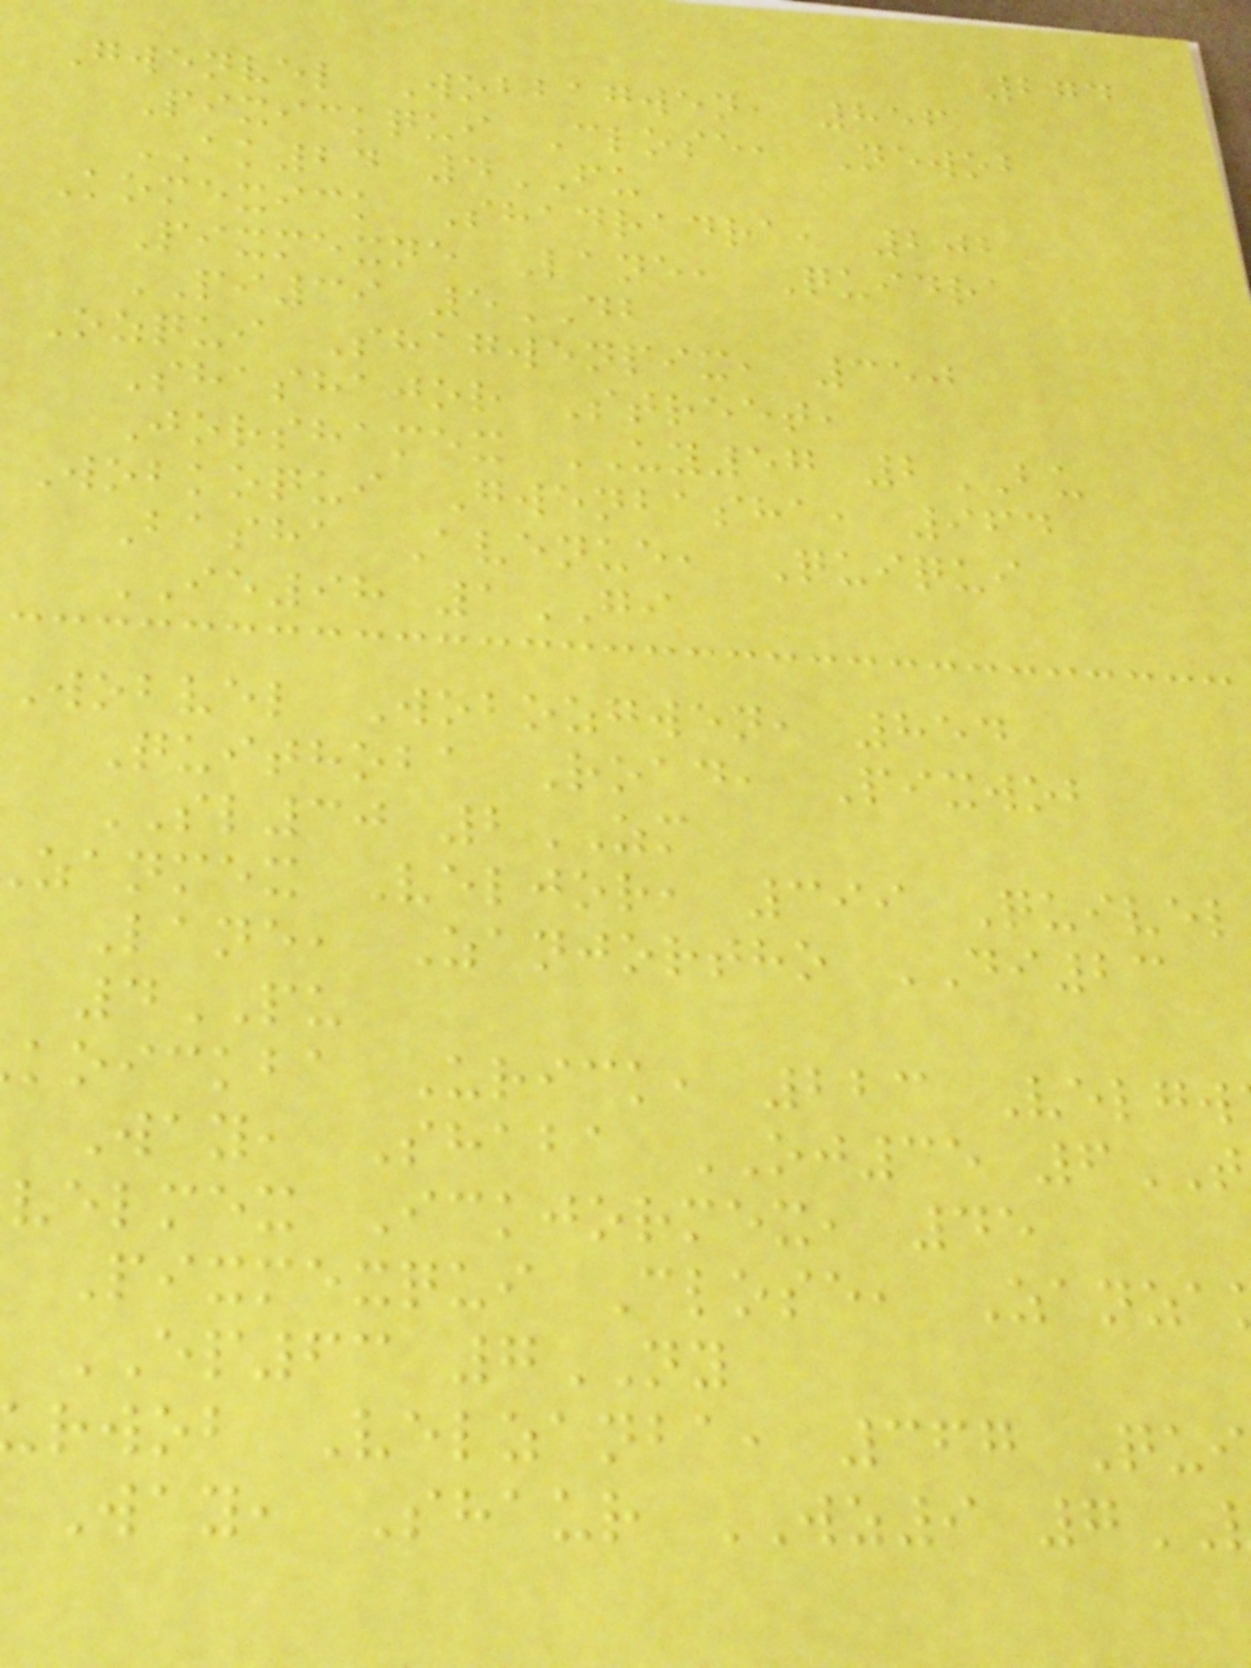274
Gwenvel Wobbagwen, 856
Pixickqui Close, Newob
AK24 4FU
Komexick Shadradra, 202
Pixmexne Lane, Quidra
PI39 5DB
Ozqui Shagwenpix, 350
Shashajor Street,
Jorshamex UY57 2BU
Wobkoqui Gwenbasha, 964
Basha Avenue, Quiqui
IE98 1GI
Wobvel Wobozgwen, 854
Quithoba Road, Pixwob
SL30 2ZM
zanmex Veljor, 399 Quivel
Lane, Zanjortho DI23
4PU
koickba Urick, 223 Velgw
Way, Shaba OJ35 6
velmex Ickjormex, 45
Pixmexqui Close, Zanza
EP63 7NY
rwob Velzanba, 367 Qui
Way, Shaur WZ9 7
